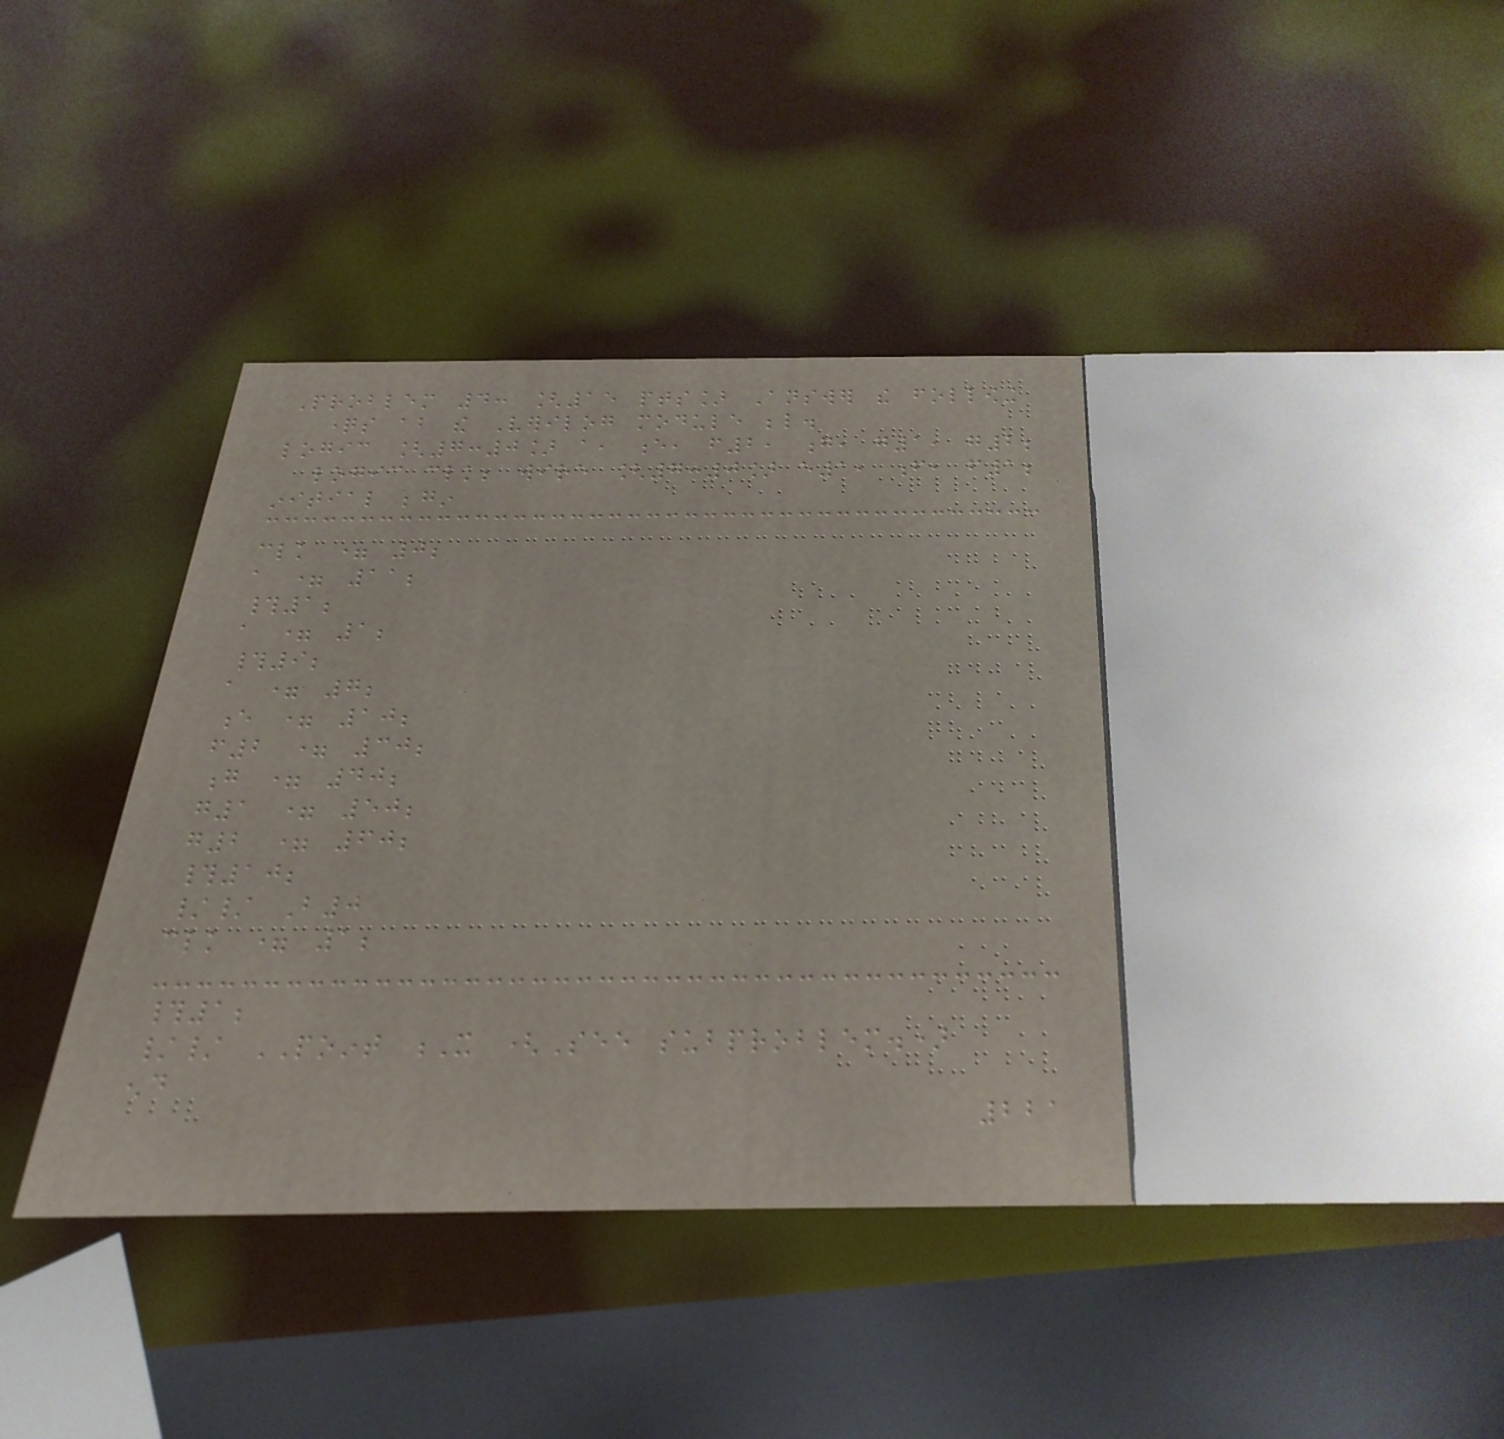Problem 4: [15 pts] Answer the following
questions about the Verilog module below.
logic [7:0] a, e, f2, g, g1, g2;
logic clk; wire [7:0] e1, f, f1;
initial begin
clk = 0;
a = 11;
#1;
a = 1;
#9;
a = 7;
e = 10;
f2 = 30;
g = 40;
g1 = 50;
g2 = 60;
#10;
// B0
clk = 1;
#1;
// POINT X (See subproblem.)
end
221
